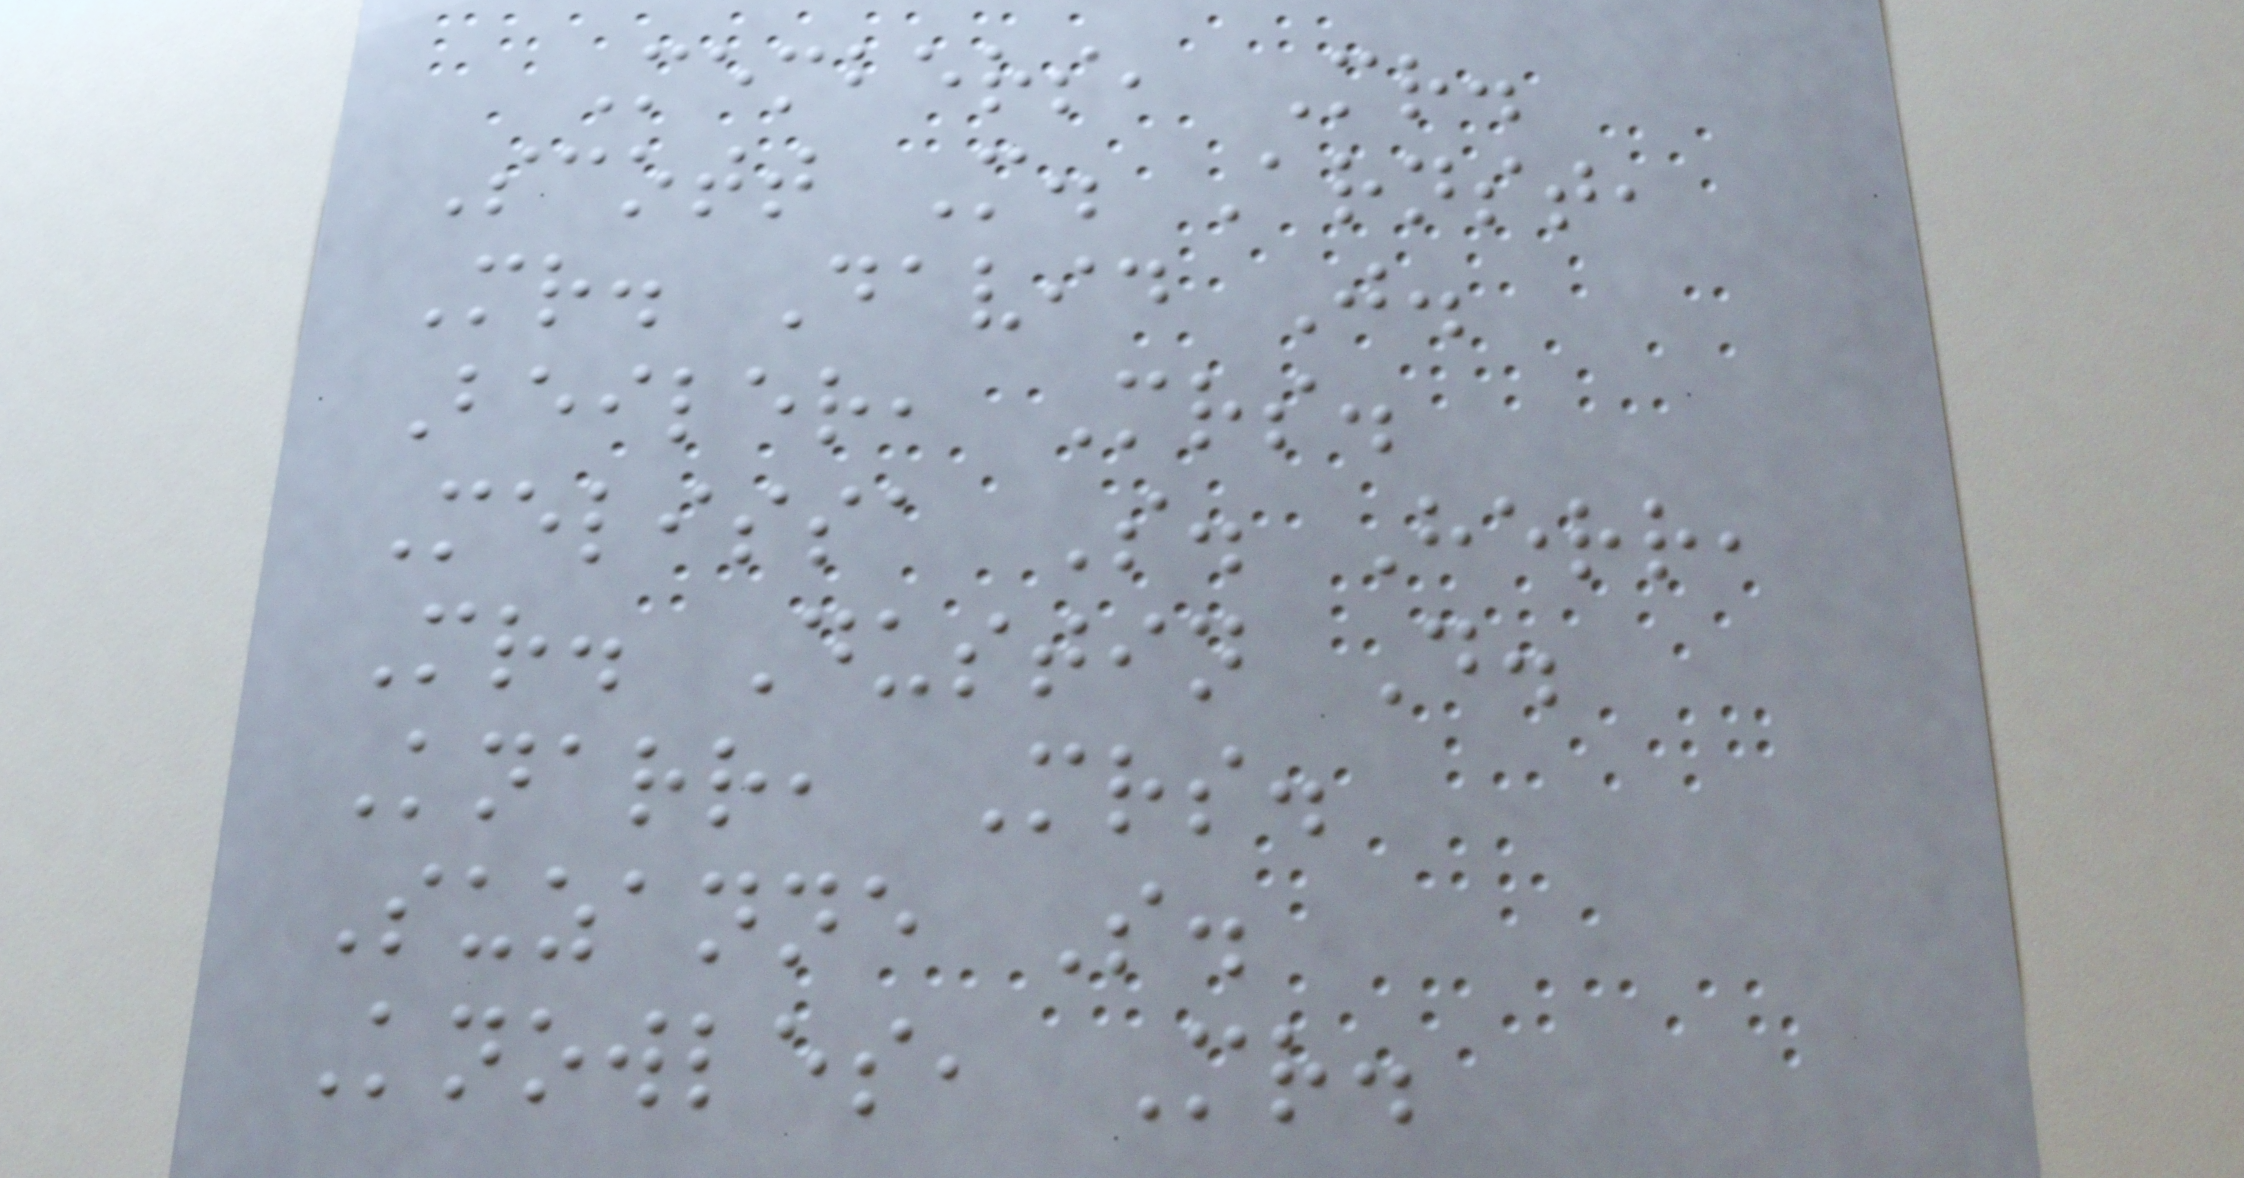Members, Mr.
Scott M. Arnst,
Mr. David J.
Beiler, Mrs.
Melissa S. Herr,
Mr. Dustin D.
Knarr, Mrs.
Suzanne S.
Knowles, Mr.
